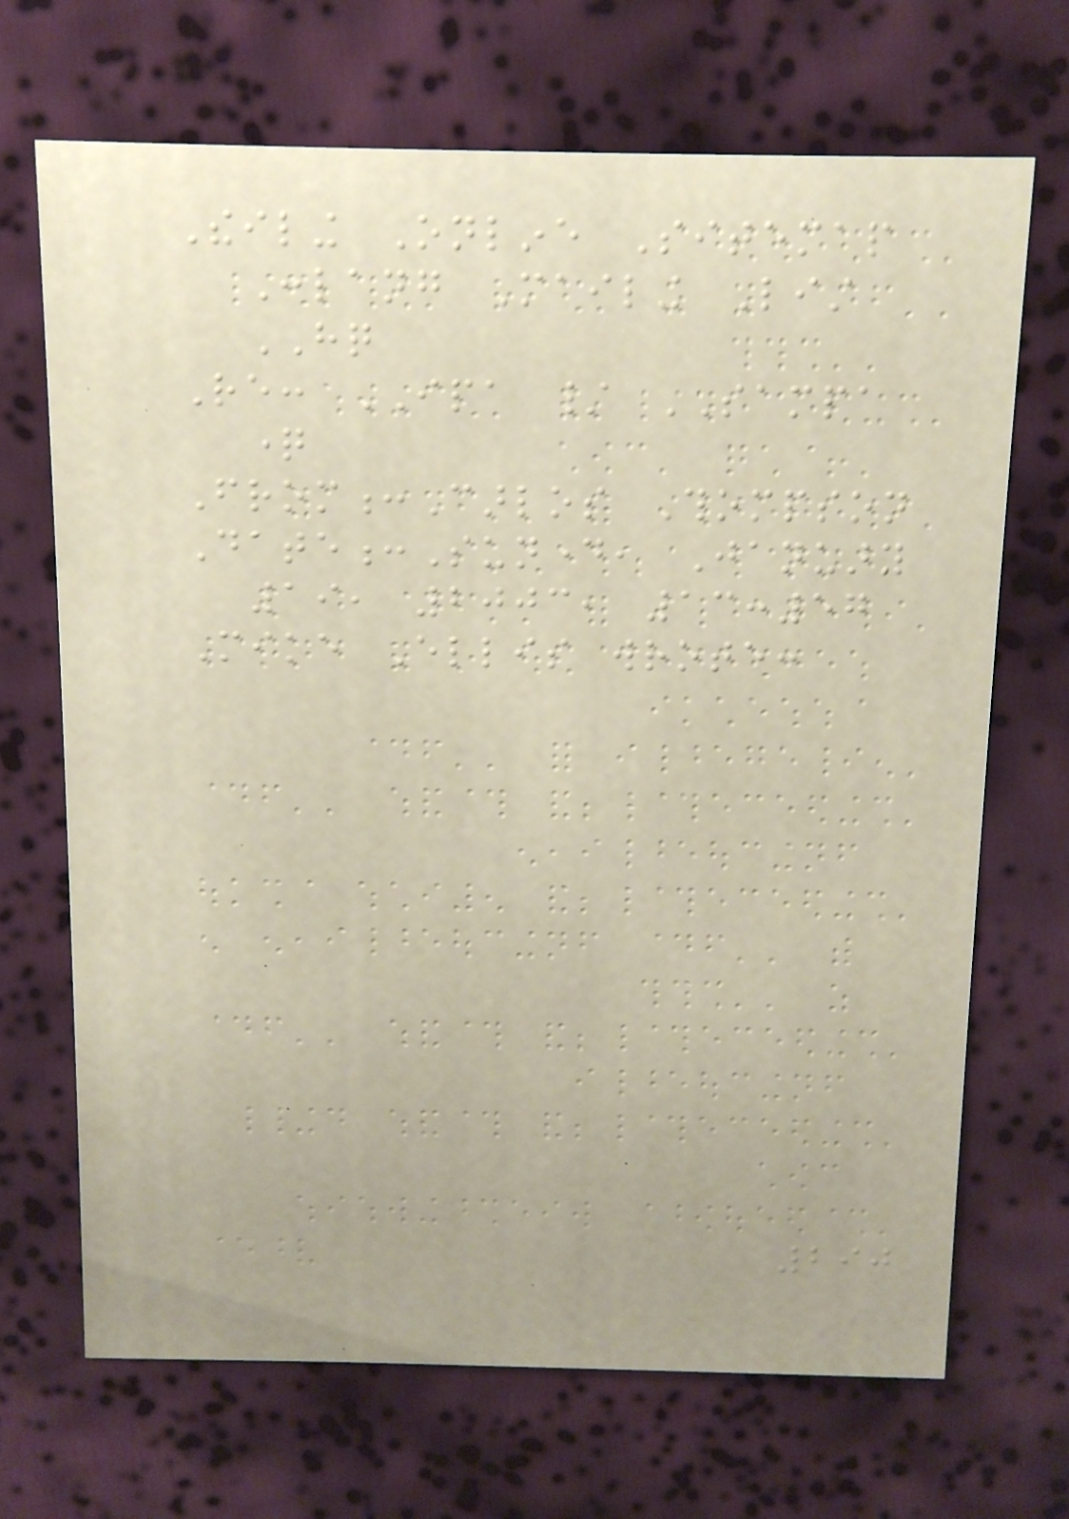Theiling Online Sitemap
Conlang Mailing List
HQ
Re: IPA / SAMPA
question
From:Carlos Thompson
Date:Sunday, January
19, 2003, 13:57
Mike Ellis wrote:
290
